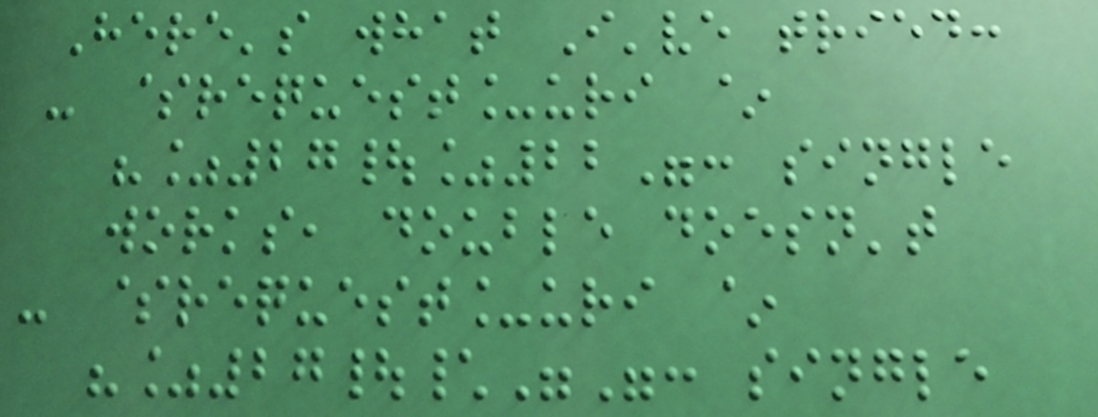Here's what I've tried:
- $request_uri ~
"%27|%22": single
works, double doesn't
- $request_uri ~
"%27|\"": single
